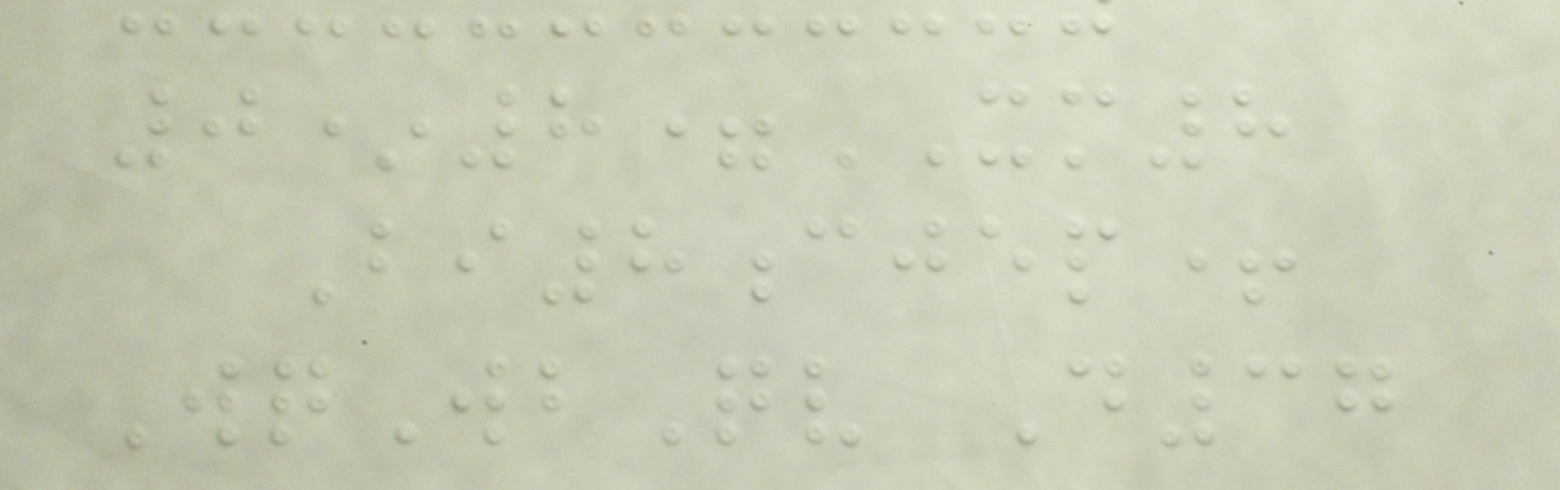0*8=XM8
Bi8cjep+
WqWbQv D37
